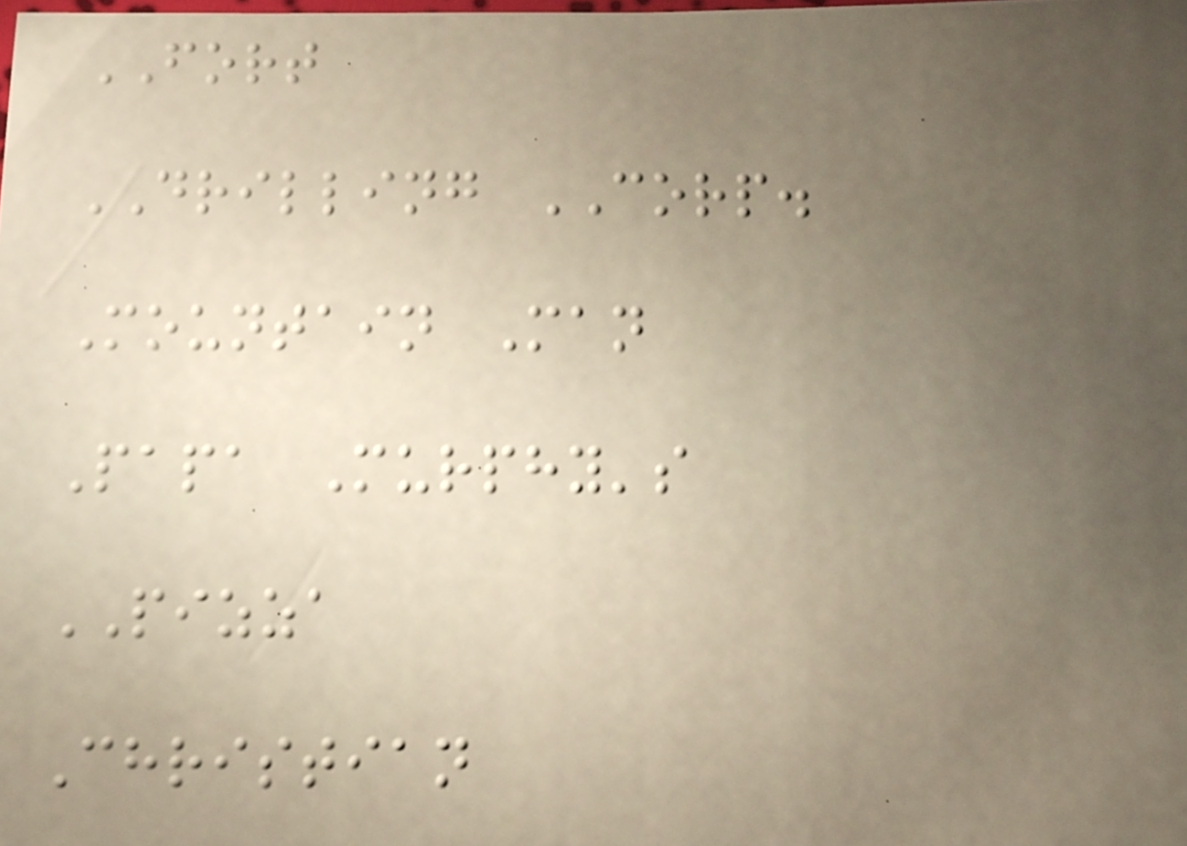FORT
DRILLING CORP.
Mountain Man
Papa Murphy's
PIZZA
Christian
